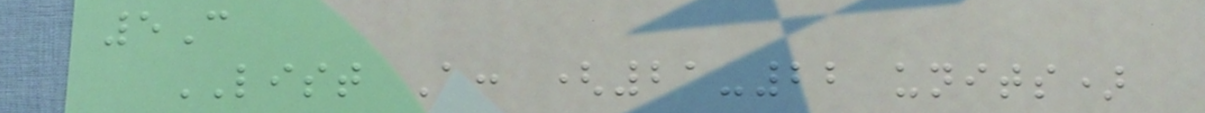5C
LIST A: (21-22 units)
